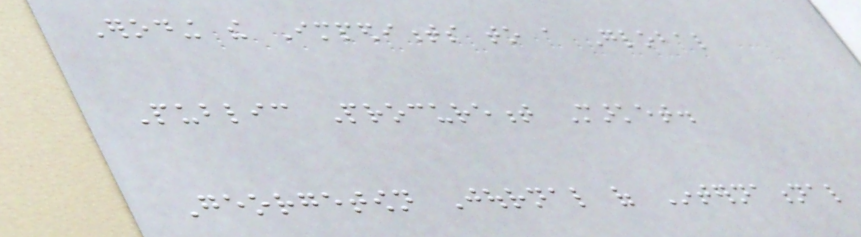Eroding the Impediments to a Global
Public Procurement Market.
Georgetown Journal of International
